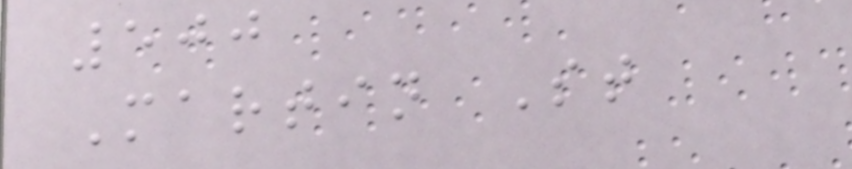500
Martin St
